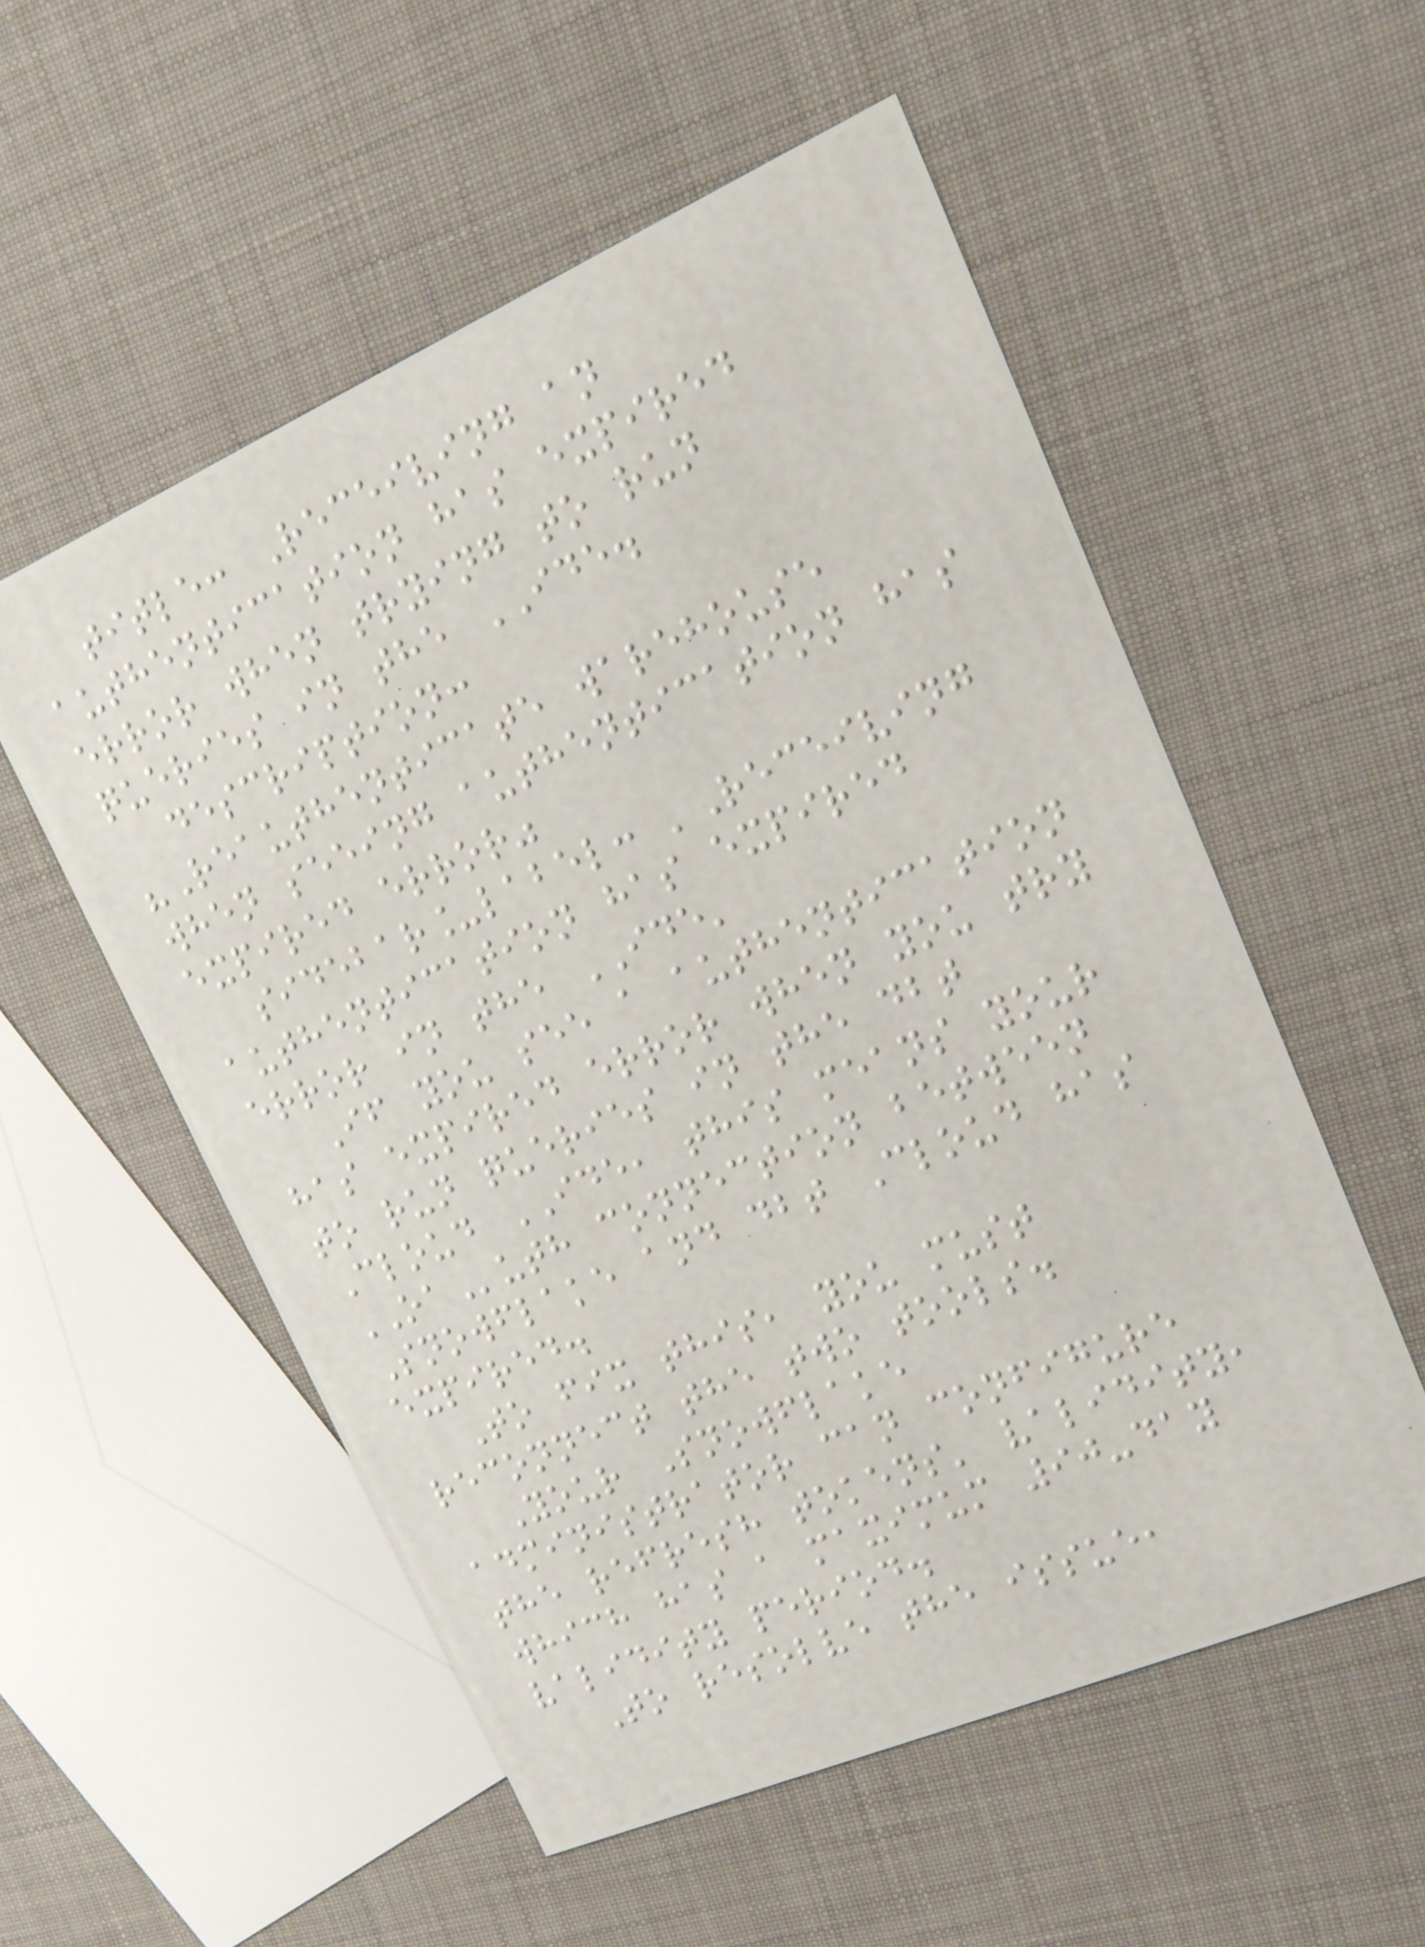title: Receiving an
authentication has expired
error when trying to run
queries in the IDE.
description:
"Reauthenticate warehouse
when seeing authentication has
expired error"
sidebar_label: 'Receiving
authentication has expired
error in the IDE'
If you see a authentication
has expired error when you try
to run queries in the dbt
Cloud IDE, this means your
OAuth connection between
Snowflake and dbt Cloud has
expired.
To fix this, you must
reconnect the two tools.
Your Snowflake
administrator can configure
the refresh tokens' validity,
which has a maximum 90-day
validity period.
To resolve the issue,
